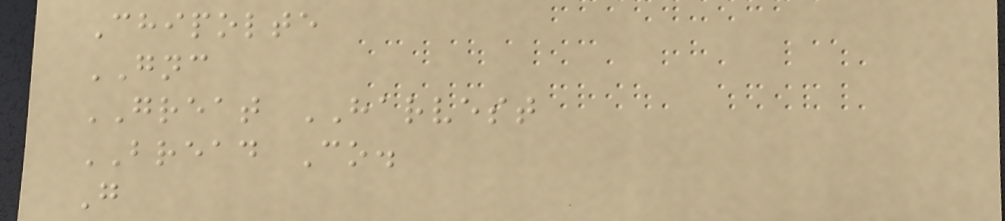Chipolte
GNC
GREAT HARVEST
BREAD Co.
G
